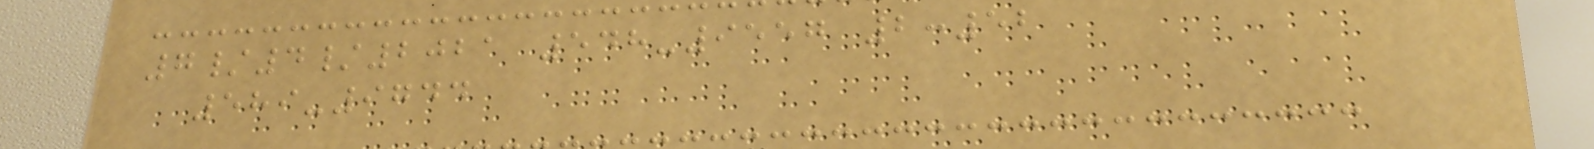7/4/2021 548-9557 2:52
589-9744
